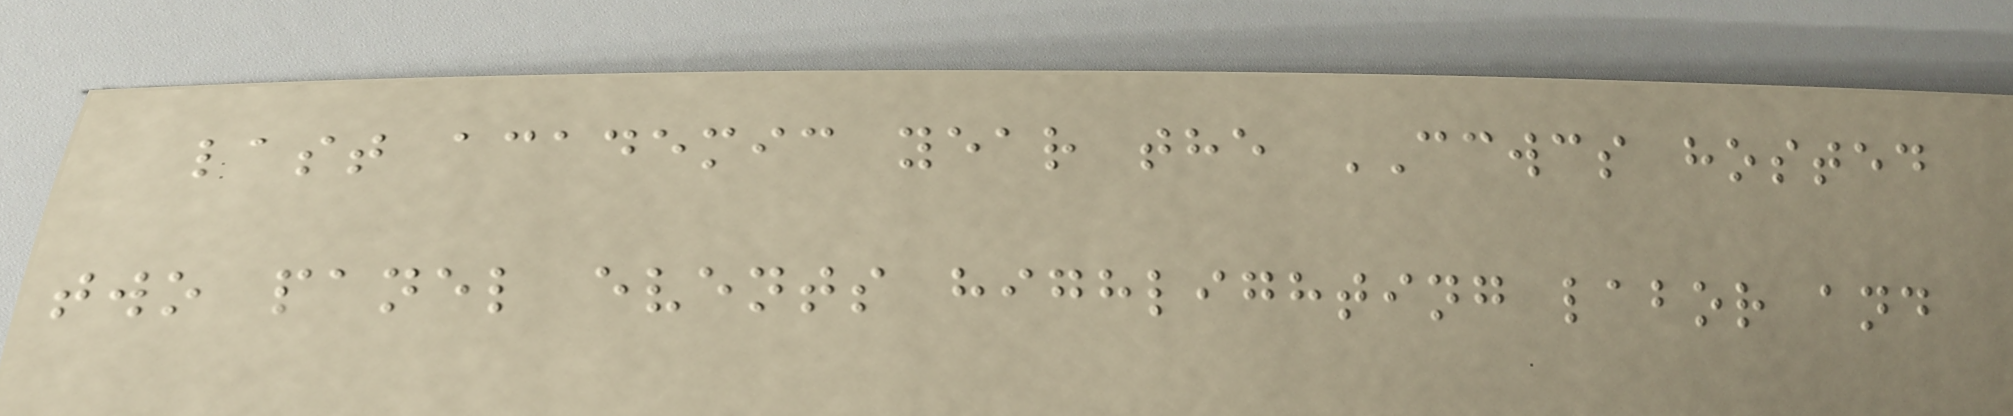last academic year the CCWCS hosted
two panel events highlighting labor and
